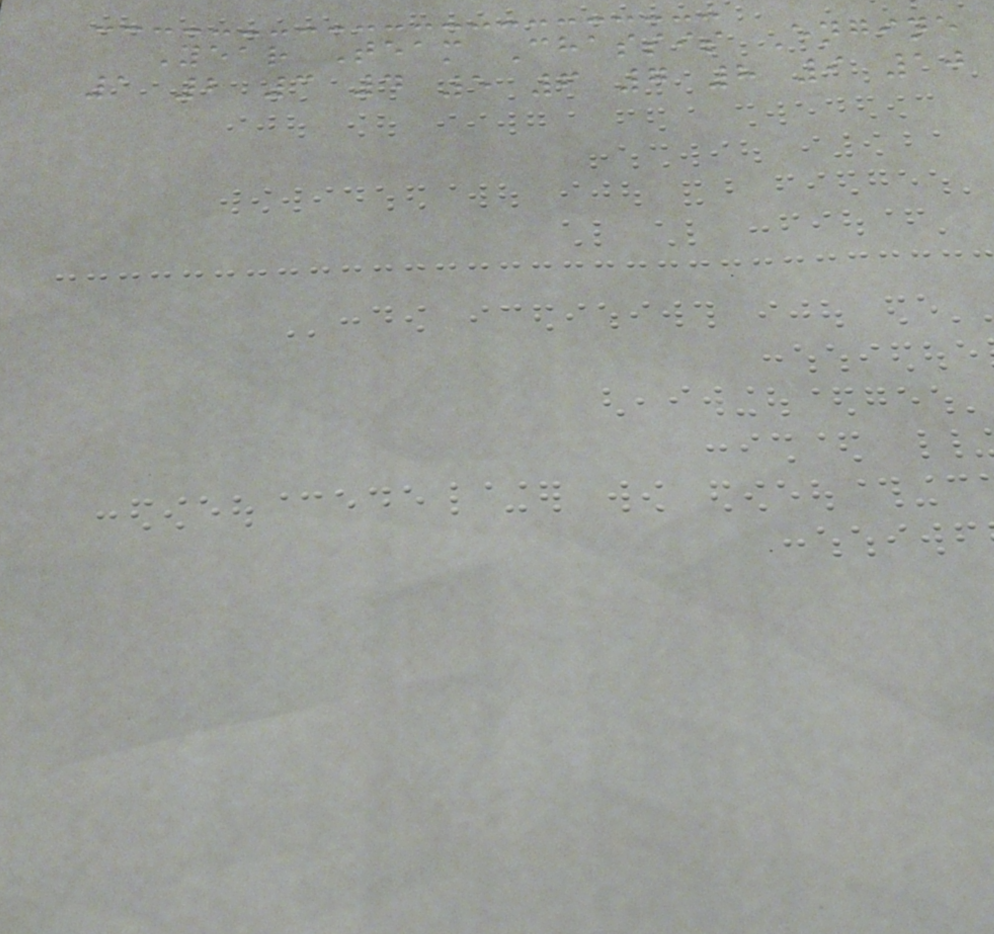Year Team Chassis Engine
1 2 3 4 5 6 7 8 9 10
